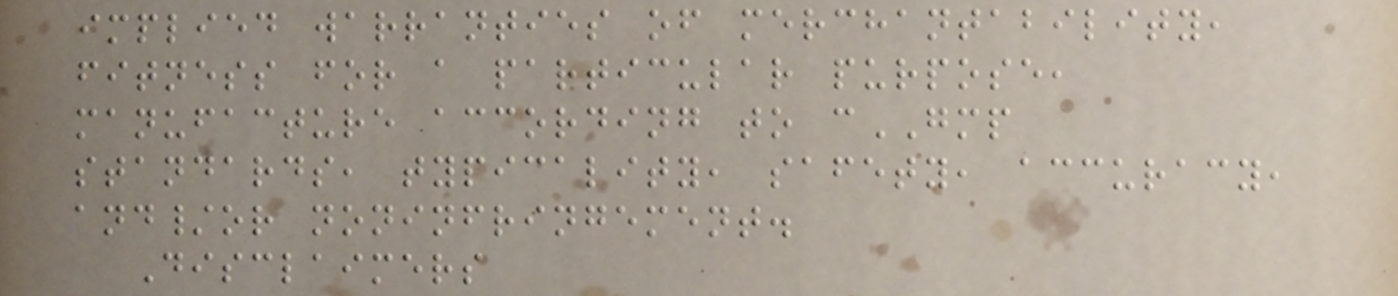implied warranties of merchantability,
fitness for a particular purpose,
manufacture according to cGMP
standards, typicality, safety, accuracy,
and/or noninfringement.
Disclaimers
